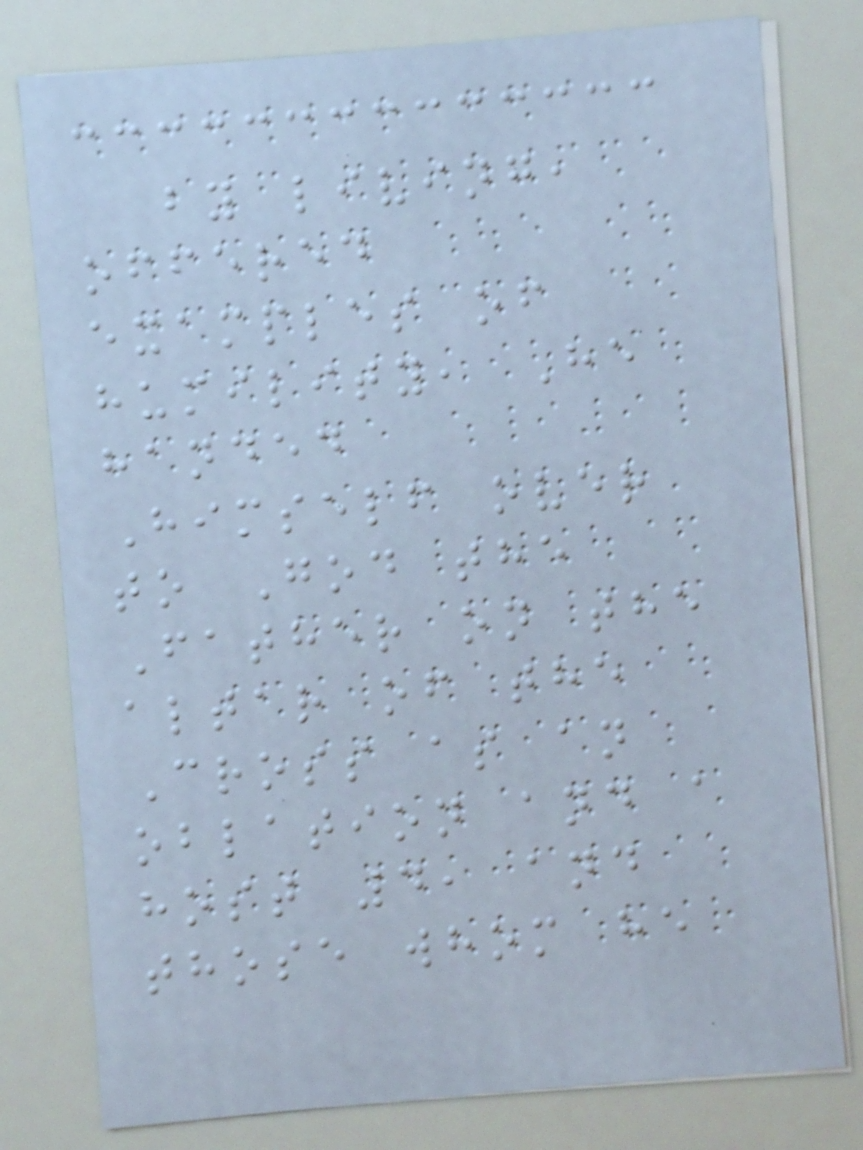by living,
offered
examples of
humility, He
handed
Himself over
to God the
Father on the
altar of the
Cross as an
oblation and a
host 4, and
those whom he
